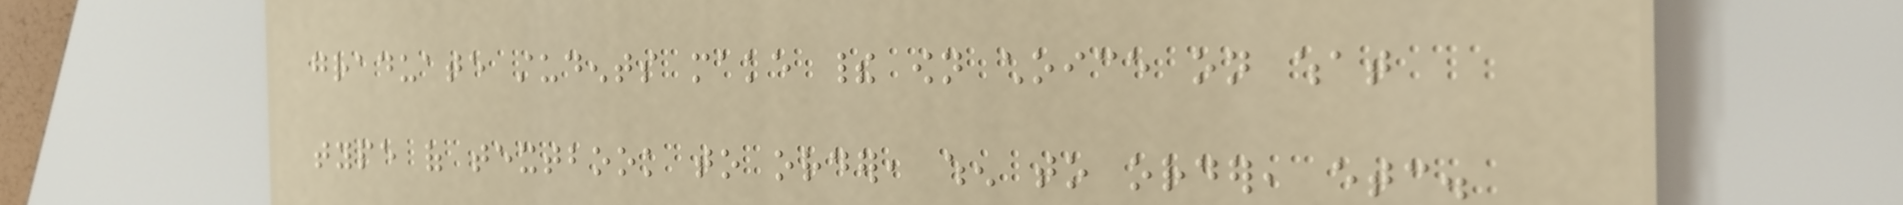graduate students make their own choice on what
type of textbook to order, when to order, etc.
